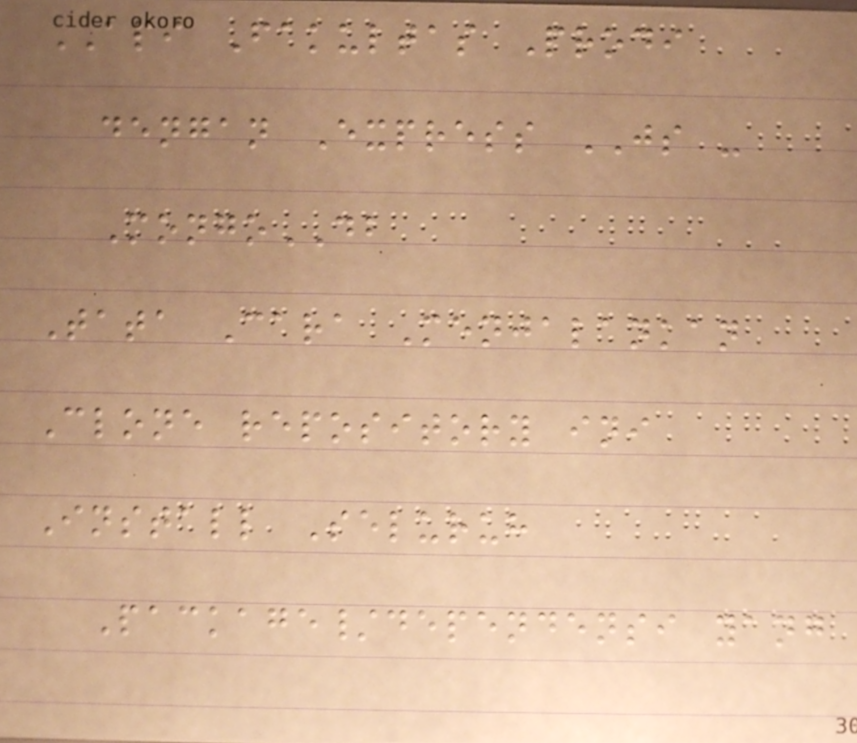API Fakultas Prodi
dengan Express JS -
MongoDB
Tata Cara Menjalankan
Clone repository ini
Install Seluruh
Package/dependensi yang
